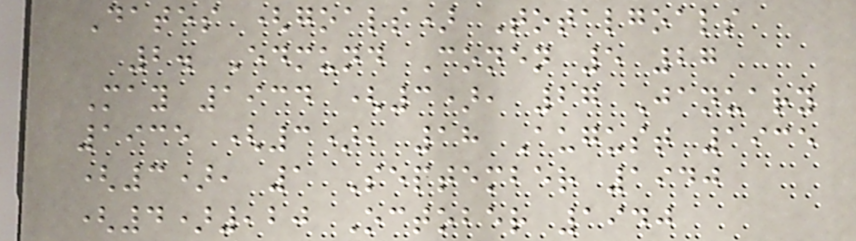Dates (goals) Totalgoals
2. Edmund Conen 5 27
May 1934 (3), 27 January
1935 (3), 18 August 1935
(3), 1 September 1940
(4),20 October 1940
